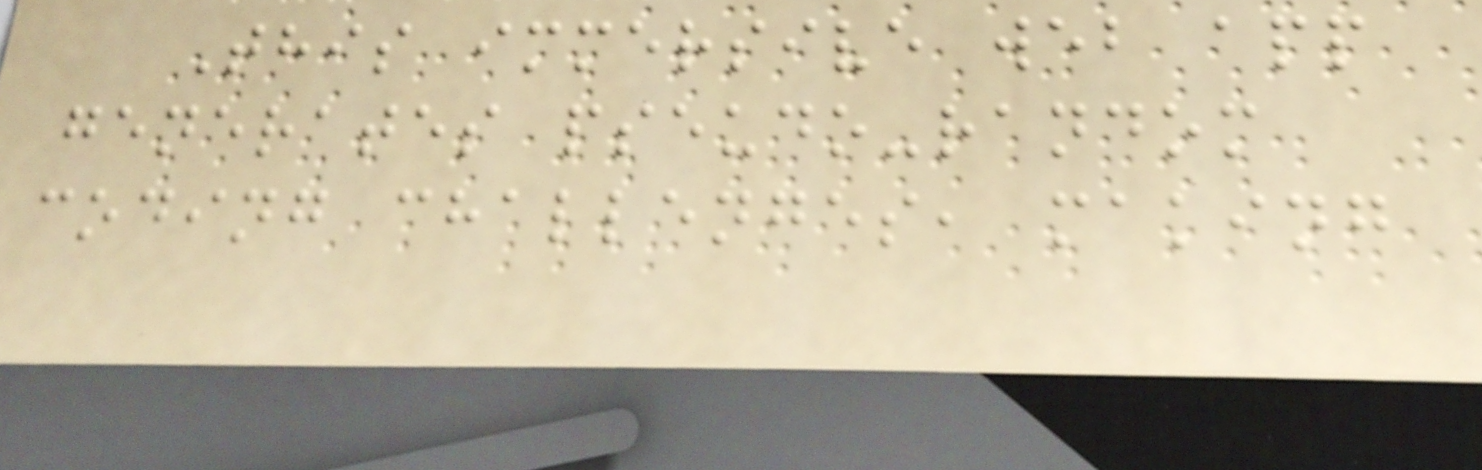This immersive web app
generates pseudo-random
coding challenges, making
